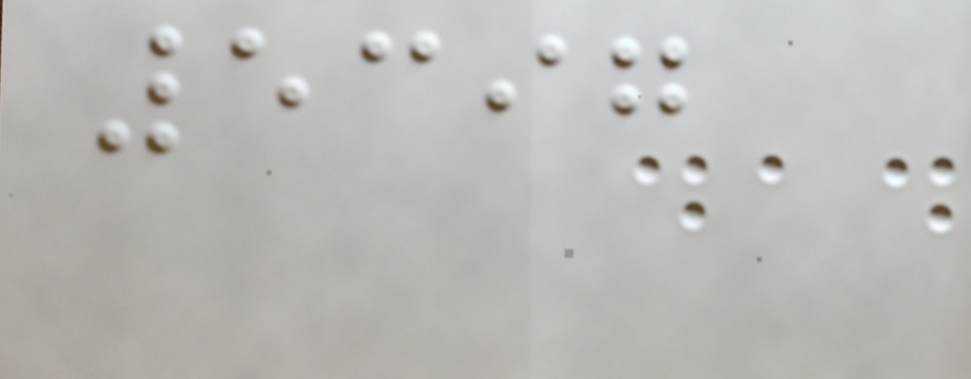5397
